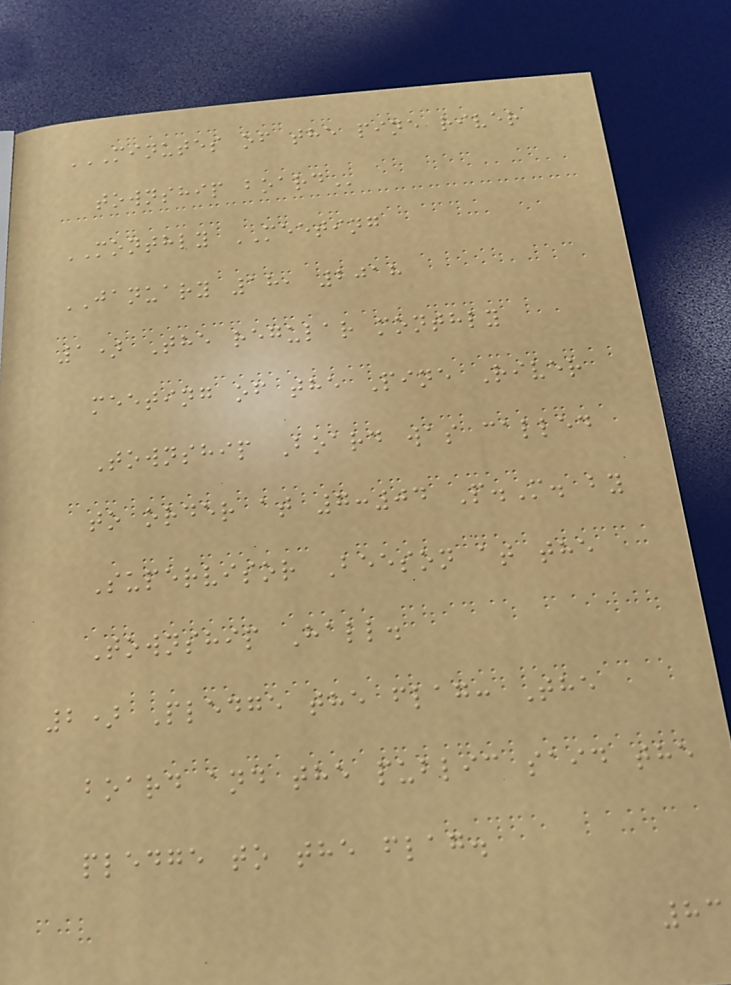MINUTES OF THE PINE RIVER
TOWNSHIP BOARD
MONTHLY MEETING
JANUARY 18, 2018
1) The regular monthly
meeting of the Pine River
Township Board was called
to order at 7:04 P.M. by
Supervisor Beeson at the
Township Hall.
2) Pledge the flag: The
board and the public said the
pledge to the flag.
83
